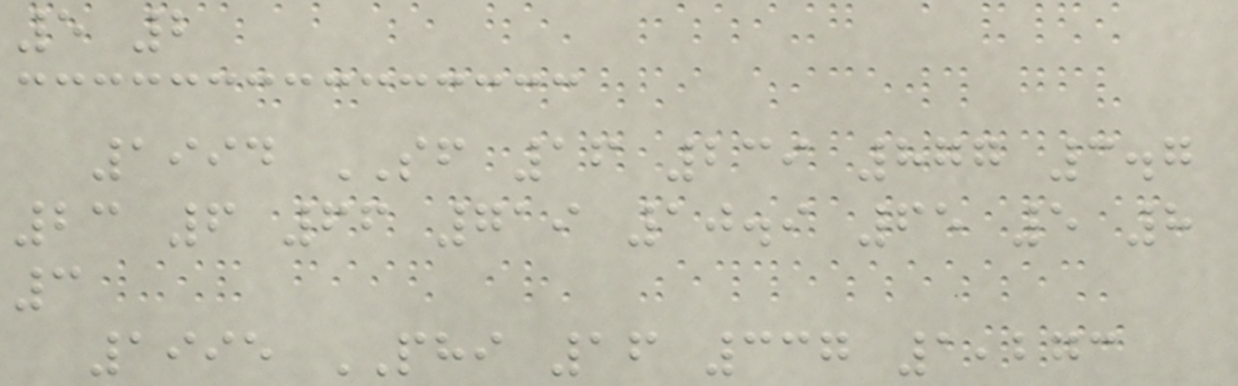5 2
1994 SF 16 239 877 3.7
23 6 66 719 10.9 65 5 8
3
1995 PHI 16 337 1,273
